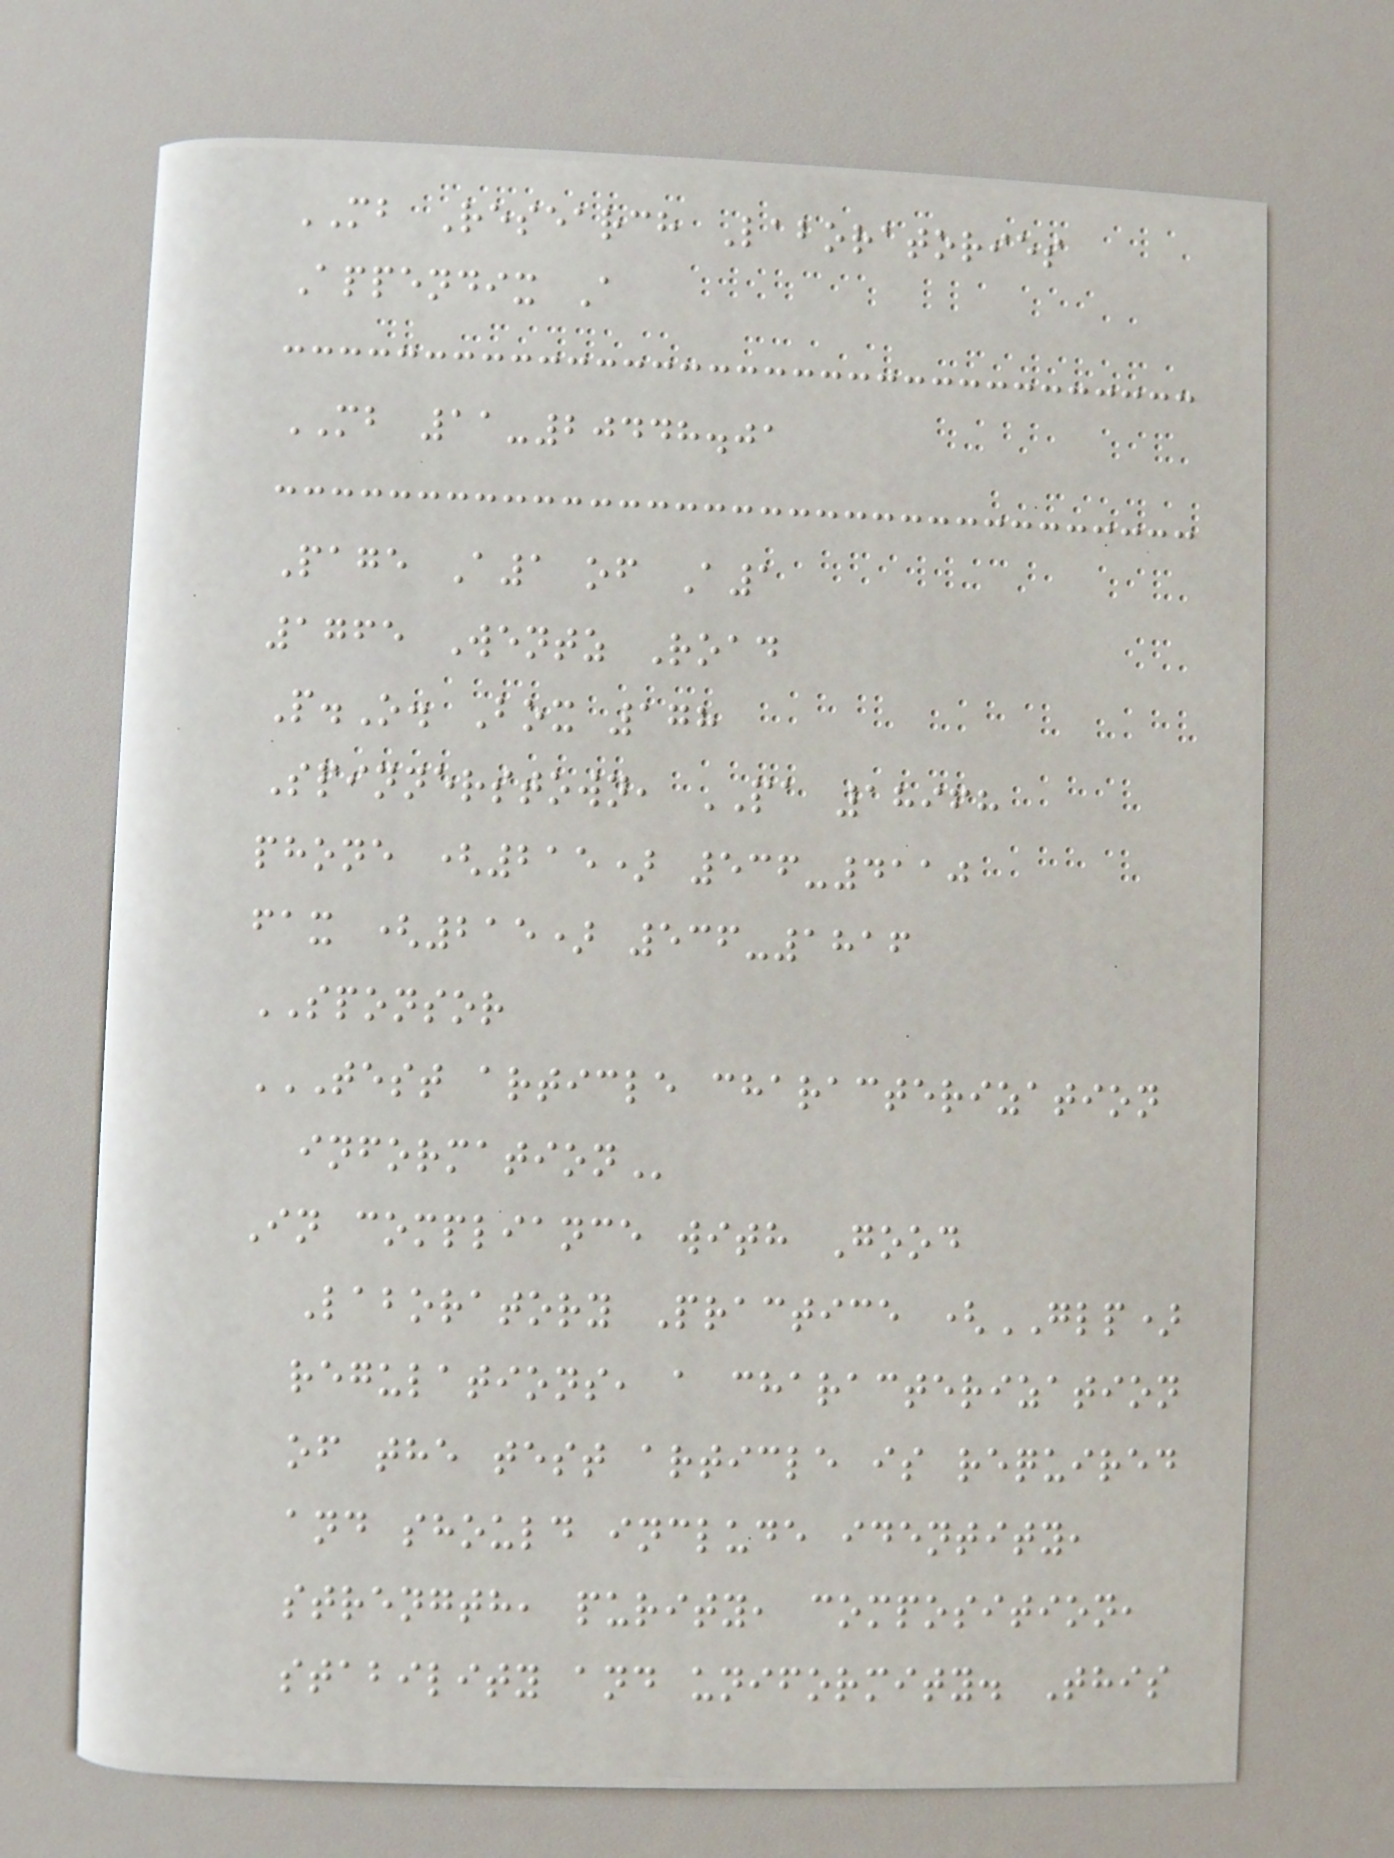MB Research Laboratories
Appendix A
MB 11-20448.01
Page A1 of A1
1765 Wentz Road
P.O. Box 178
Spinnerstown, PA 18968
phone (215) 536-4110
fax (215) 536-1816
SPONSOR
TEST ARTICLE CHARACTERIZATION
INFORMATION
In compliance with Good
Laboratory Practice (GLP)
regulations, a characterization
of the test article is required
and should include identity,
strength, purity, composition,
stability and uniformity. This
